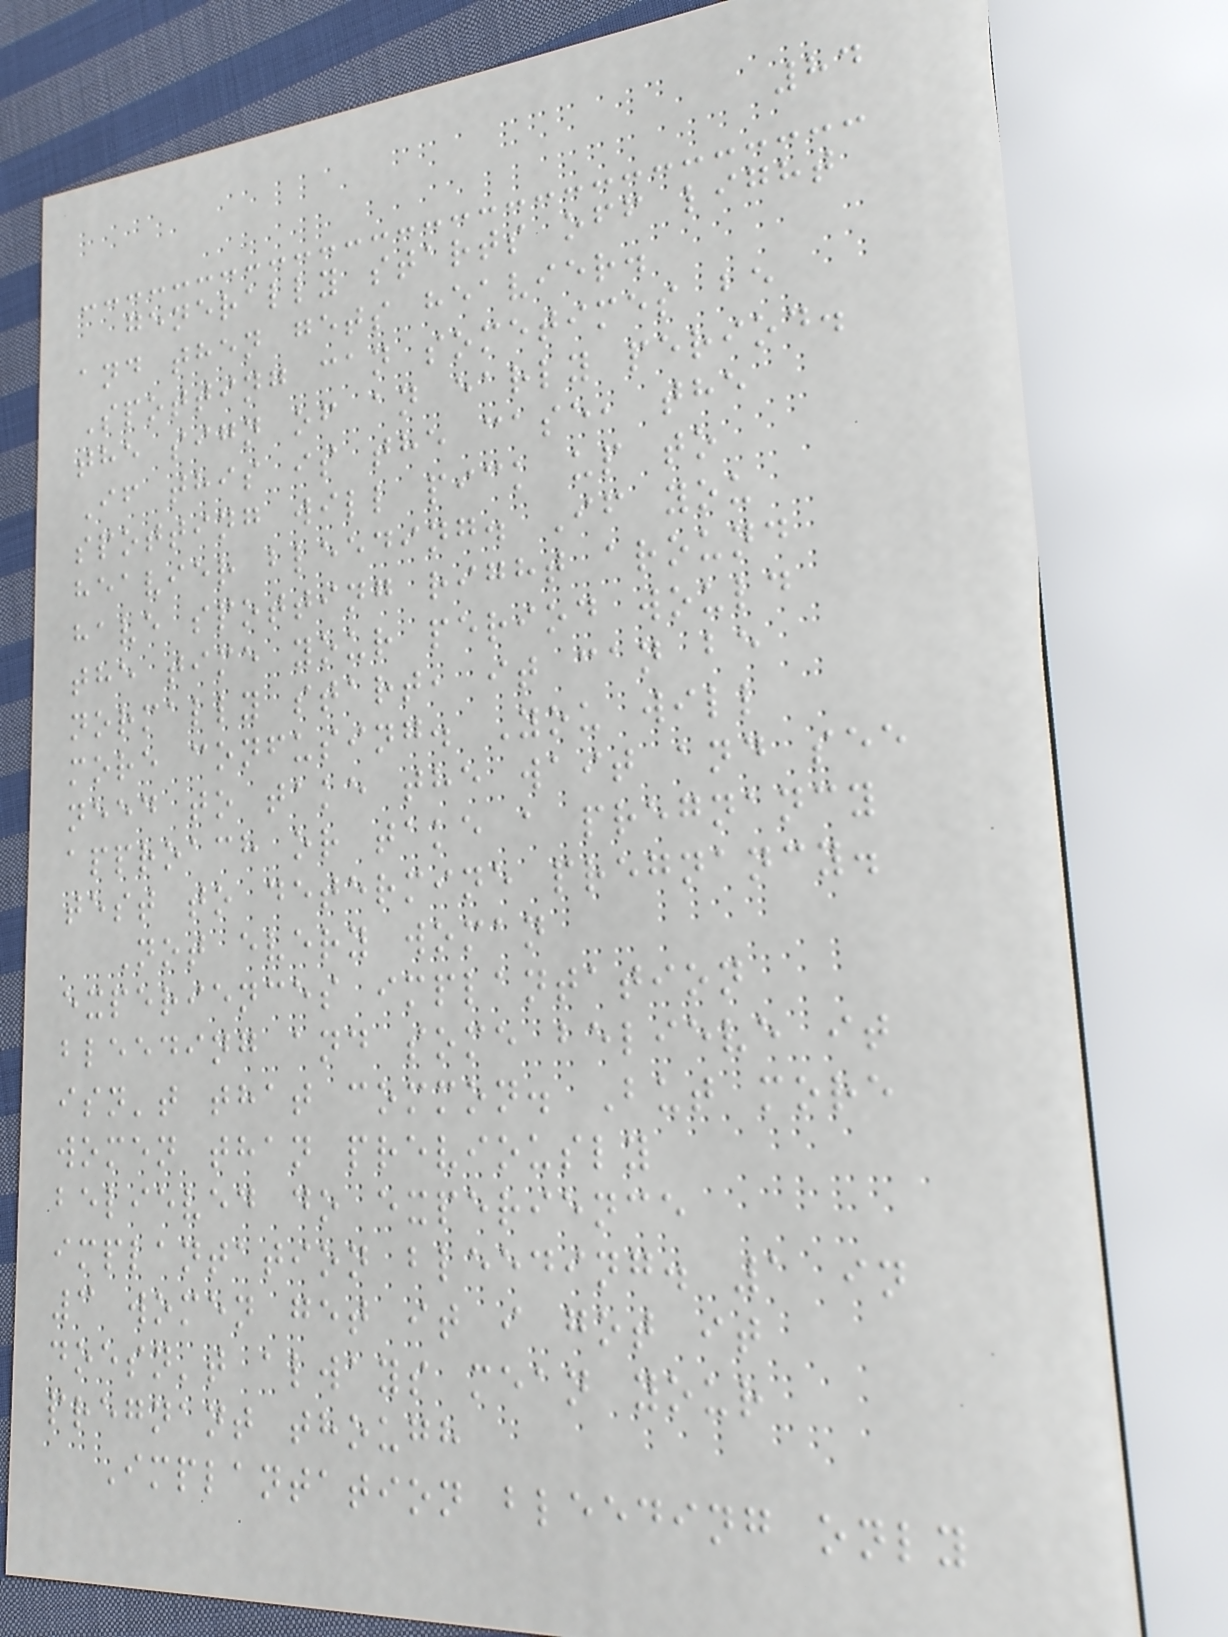84
generally starts off light
and then gets heavier.
Spotting can sometimes be
the sign of an early period.
If this is the case, the
spotting will pick up to
heavier bleeding. If you
have spotting right around
the time your period would
normally start, it can be
more confusing. You will
need to take the wait and see
approach or take a pregnancy
test to determine pregnancy.
Not every woman
experiences implantation
bleeding and some believe it
isn't that common. But more
women than previously
believed do experience
implantation bleeding. 1 in
3 women get it i got it
doesn't always mean your
pregnant though
Implantation bleeding only
